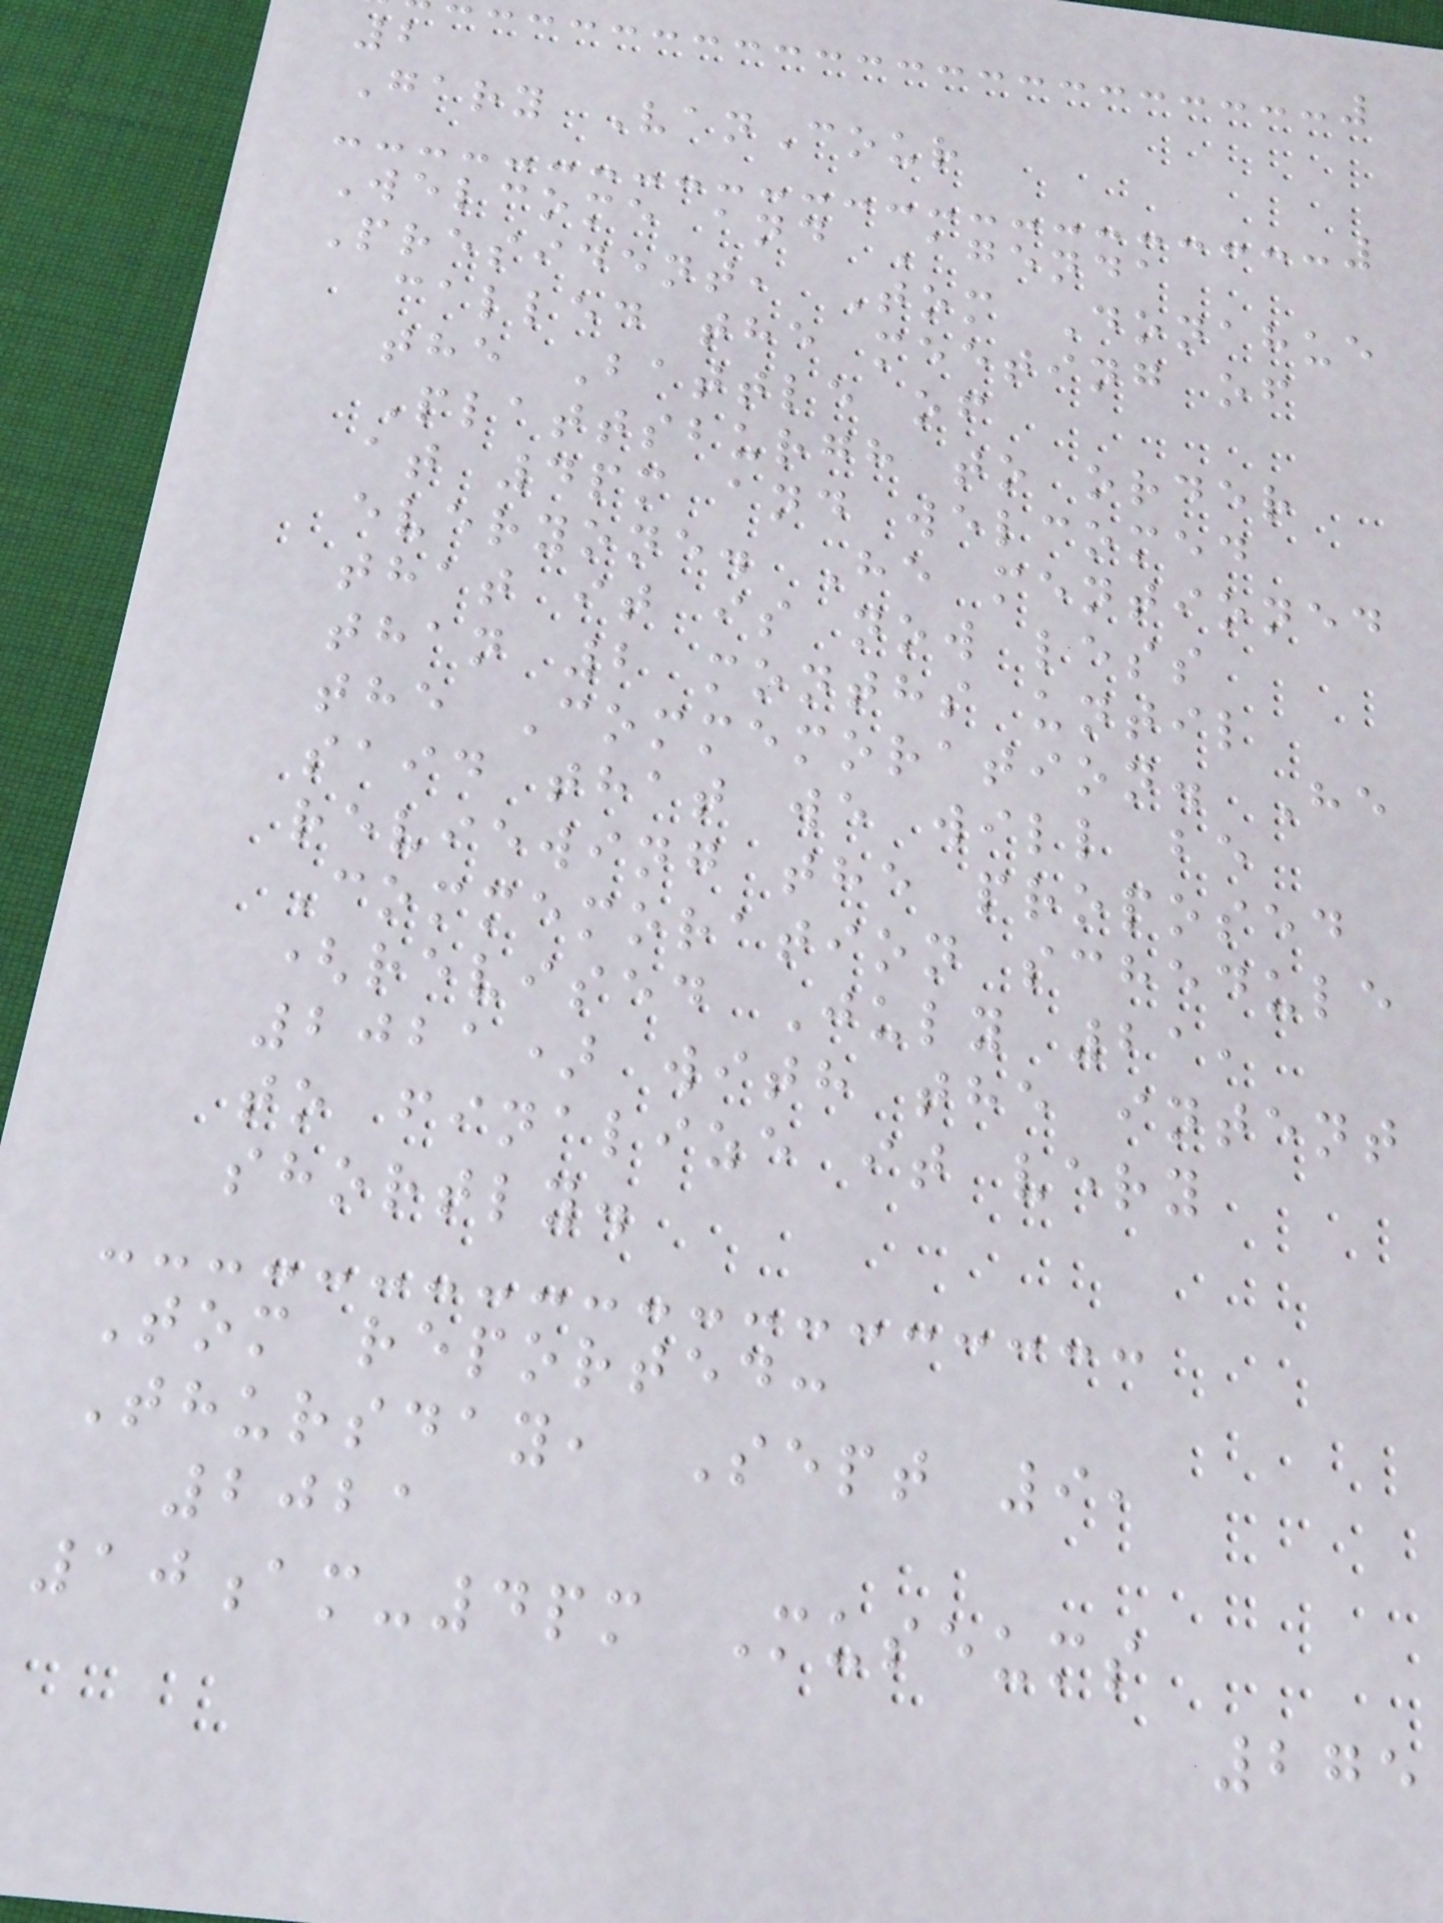2
Gary VanCour
Welcome and Agenda
President, Tom Donahue
called the meeting of
the Battle of
Plattsburgh to order
at 4pm and welcomed
everyone. He mentioned
that it is now less
than 2 months until
the Commemoration. He
said that we will be
reviewing the proposed
Commemoration schedule
(revised July 21,
2021) with the intent
to finalize it very
shortly.
Tom reported:
Thursday, Sept 9,
2021
10am-4pm Museums
275
